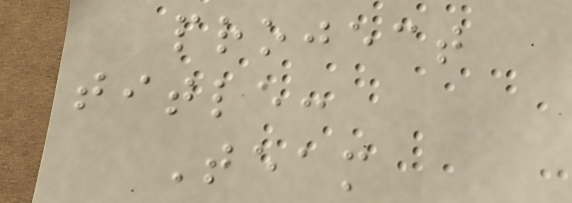project
title:
Team
